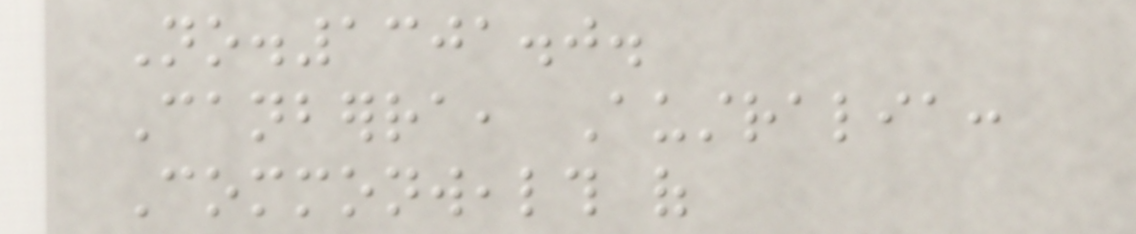No.1301.0.
Canberra, Australia:
Commonwealth of
